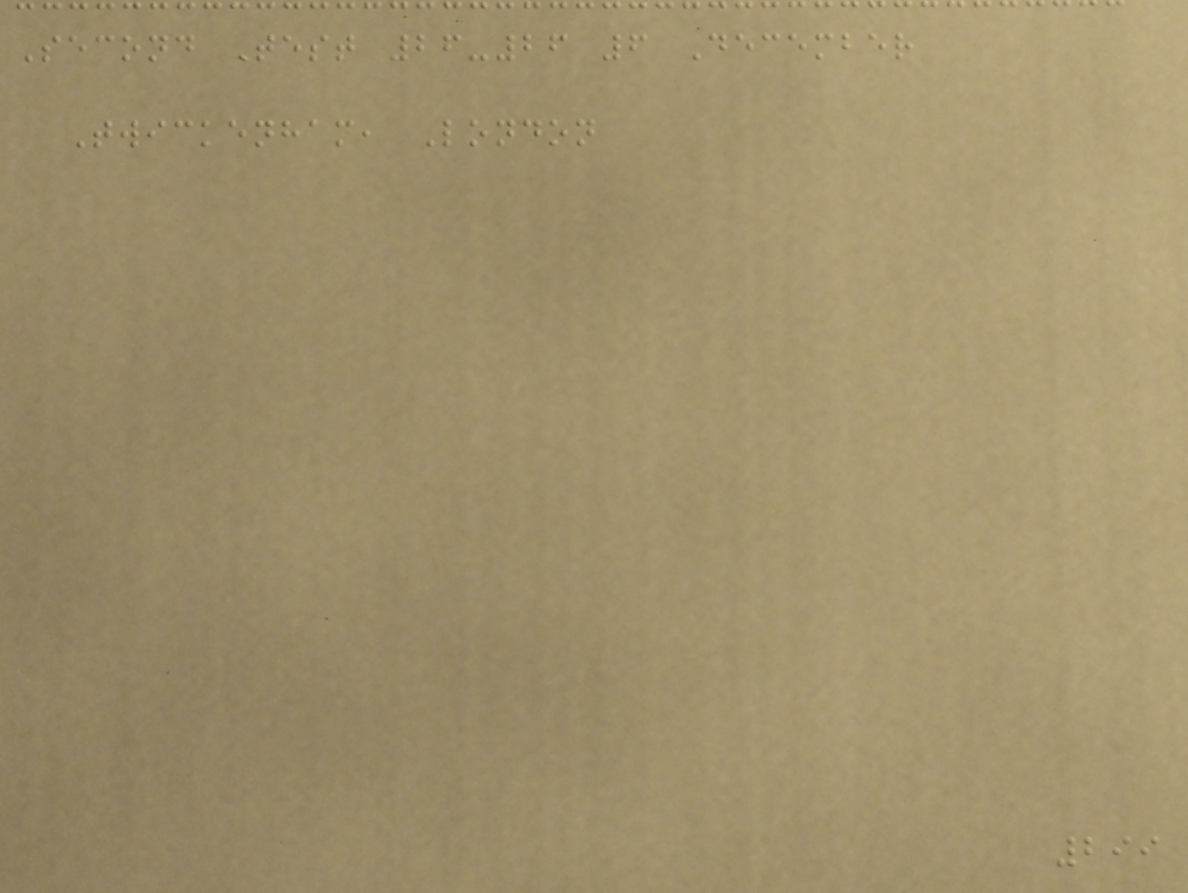Second Test 26-26 6 December
Twickenham, London
299
